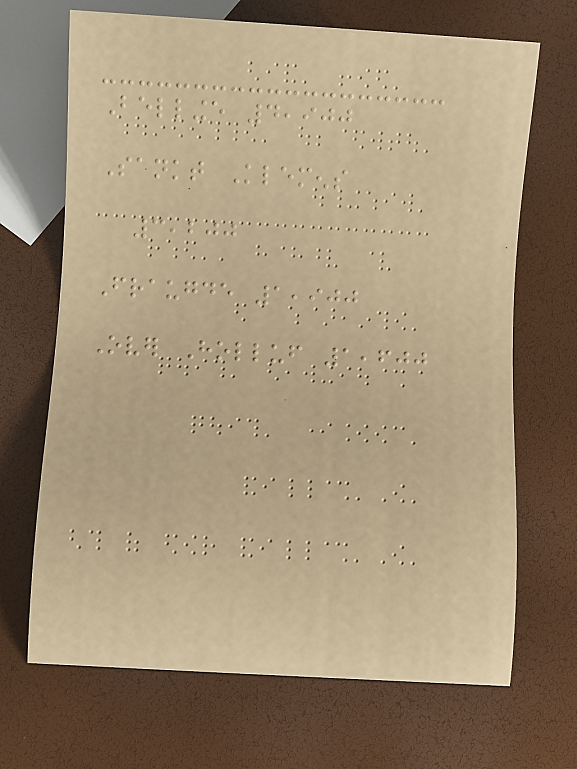Bellinge 4,900
Sankt Klemens
3,200
Fraugde 1,900
Over Holluf 1,600
